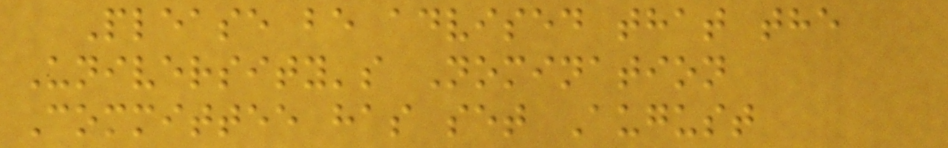Please be advised that the
University's Nomination
Committee has set August
